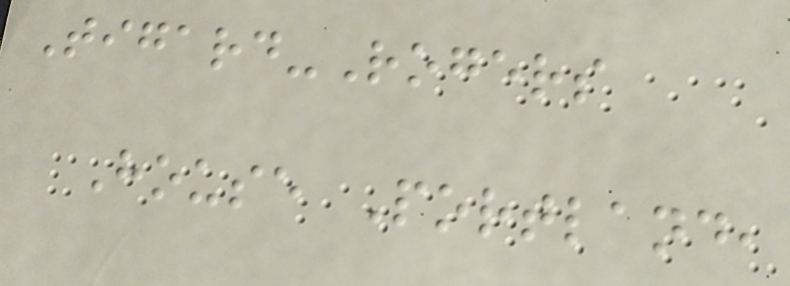Tigard-Rogers
House Portland,
